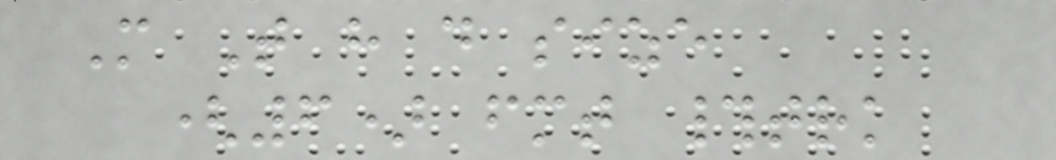M T h d size
(6) fmt #trk
